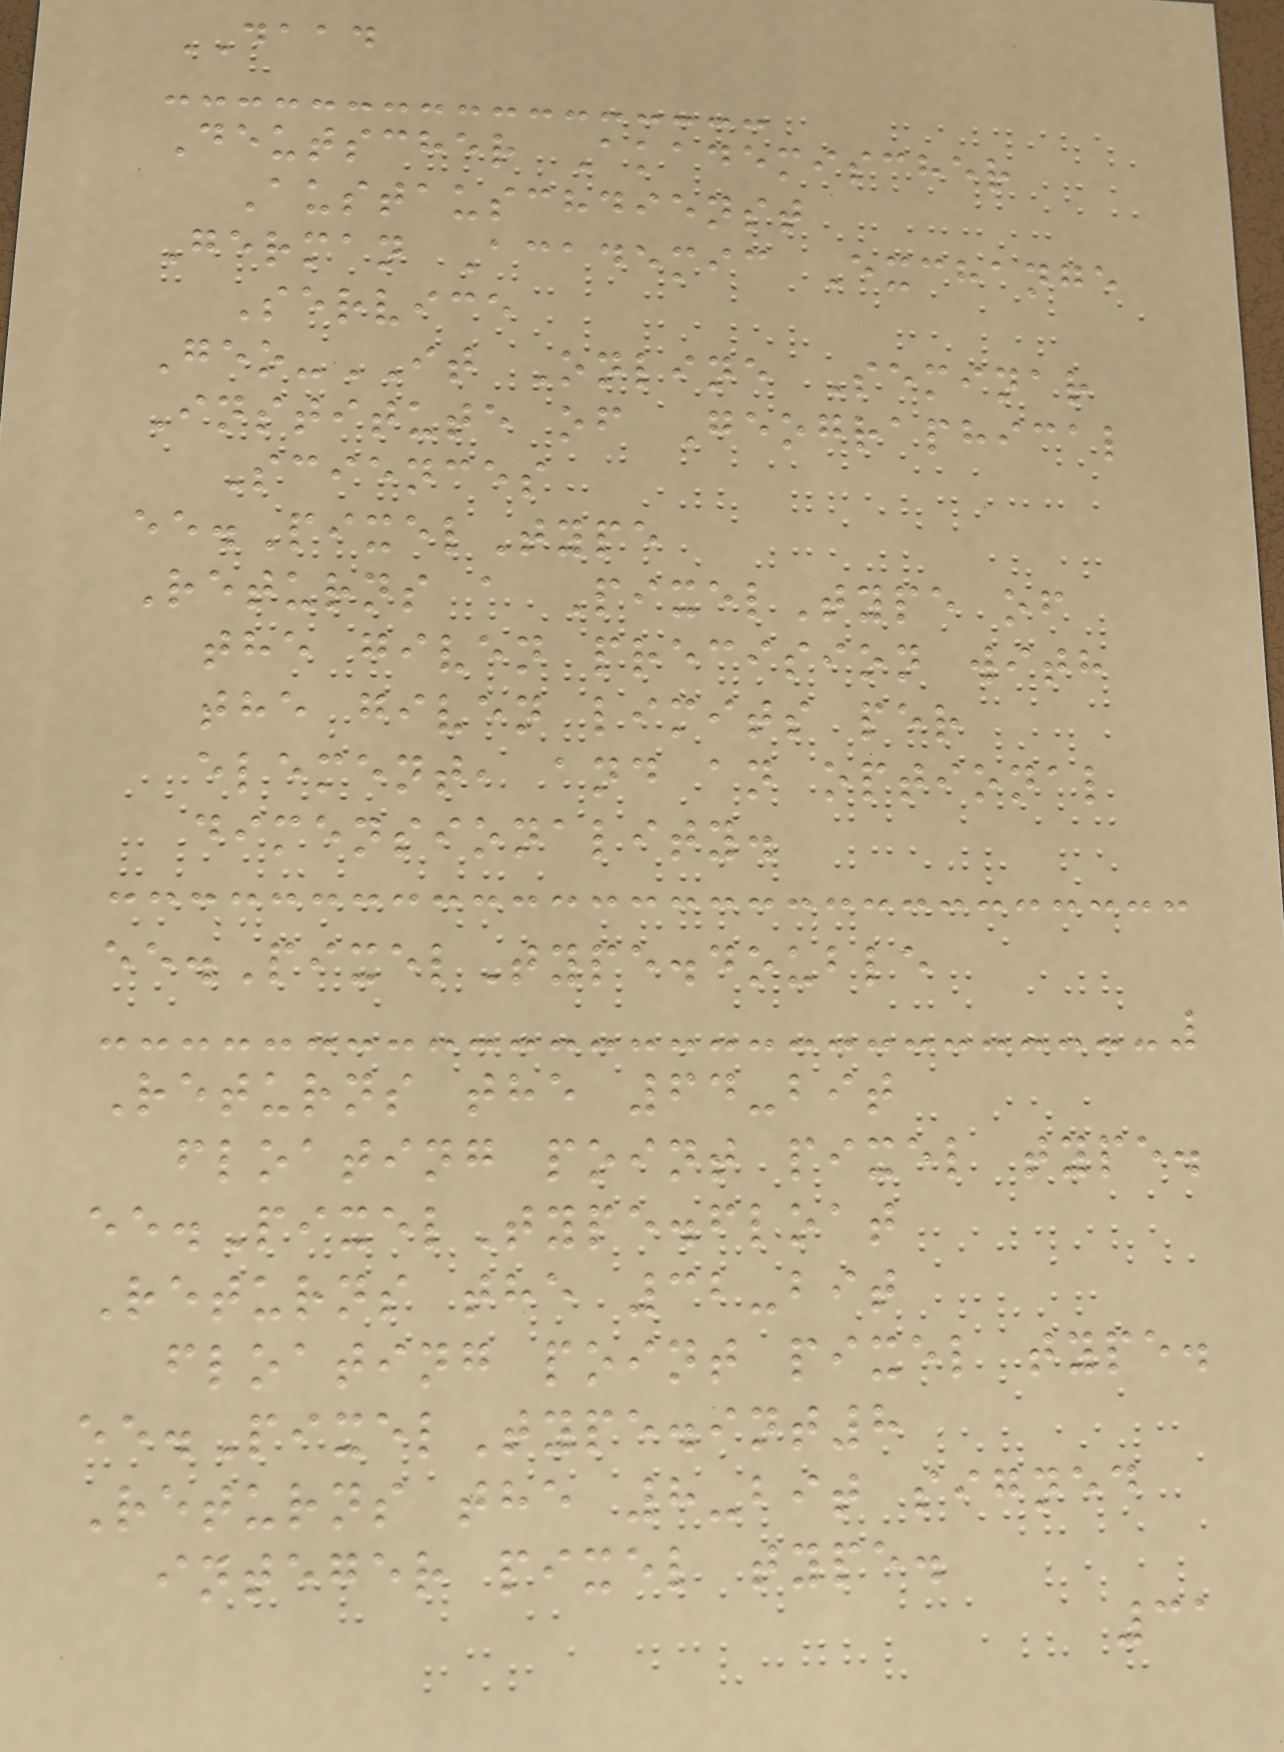DAAD
Deutscher Akademischer
Austauschdienst
German Academic Exchange
Service
Geo-IT Online Seminar
Institute of Geographical
Sciences
ee.PixelType
Returns a PixelType of
the given precision with
the given limits per
element, and an optional
dimensionality.
ee.PixelType.double
Returns the 64-bit
floating point pixel type.
ee.PixelType.float
Returns the 32-bit
floating point pixel type.
ee.PixelType.int8
Returns the 8-bit signed
integer pixel type.
31
